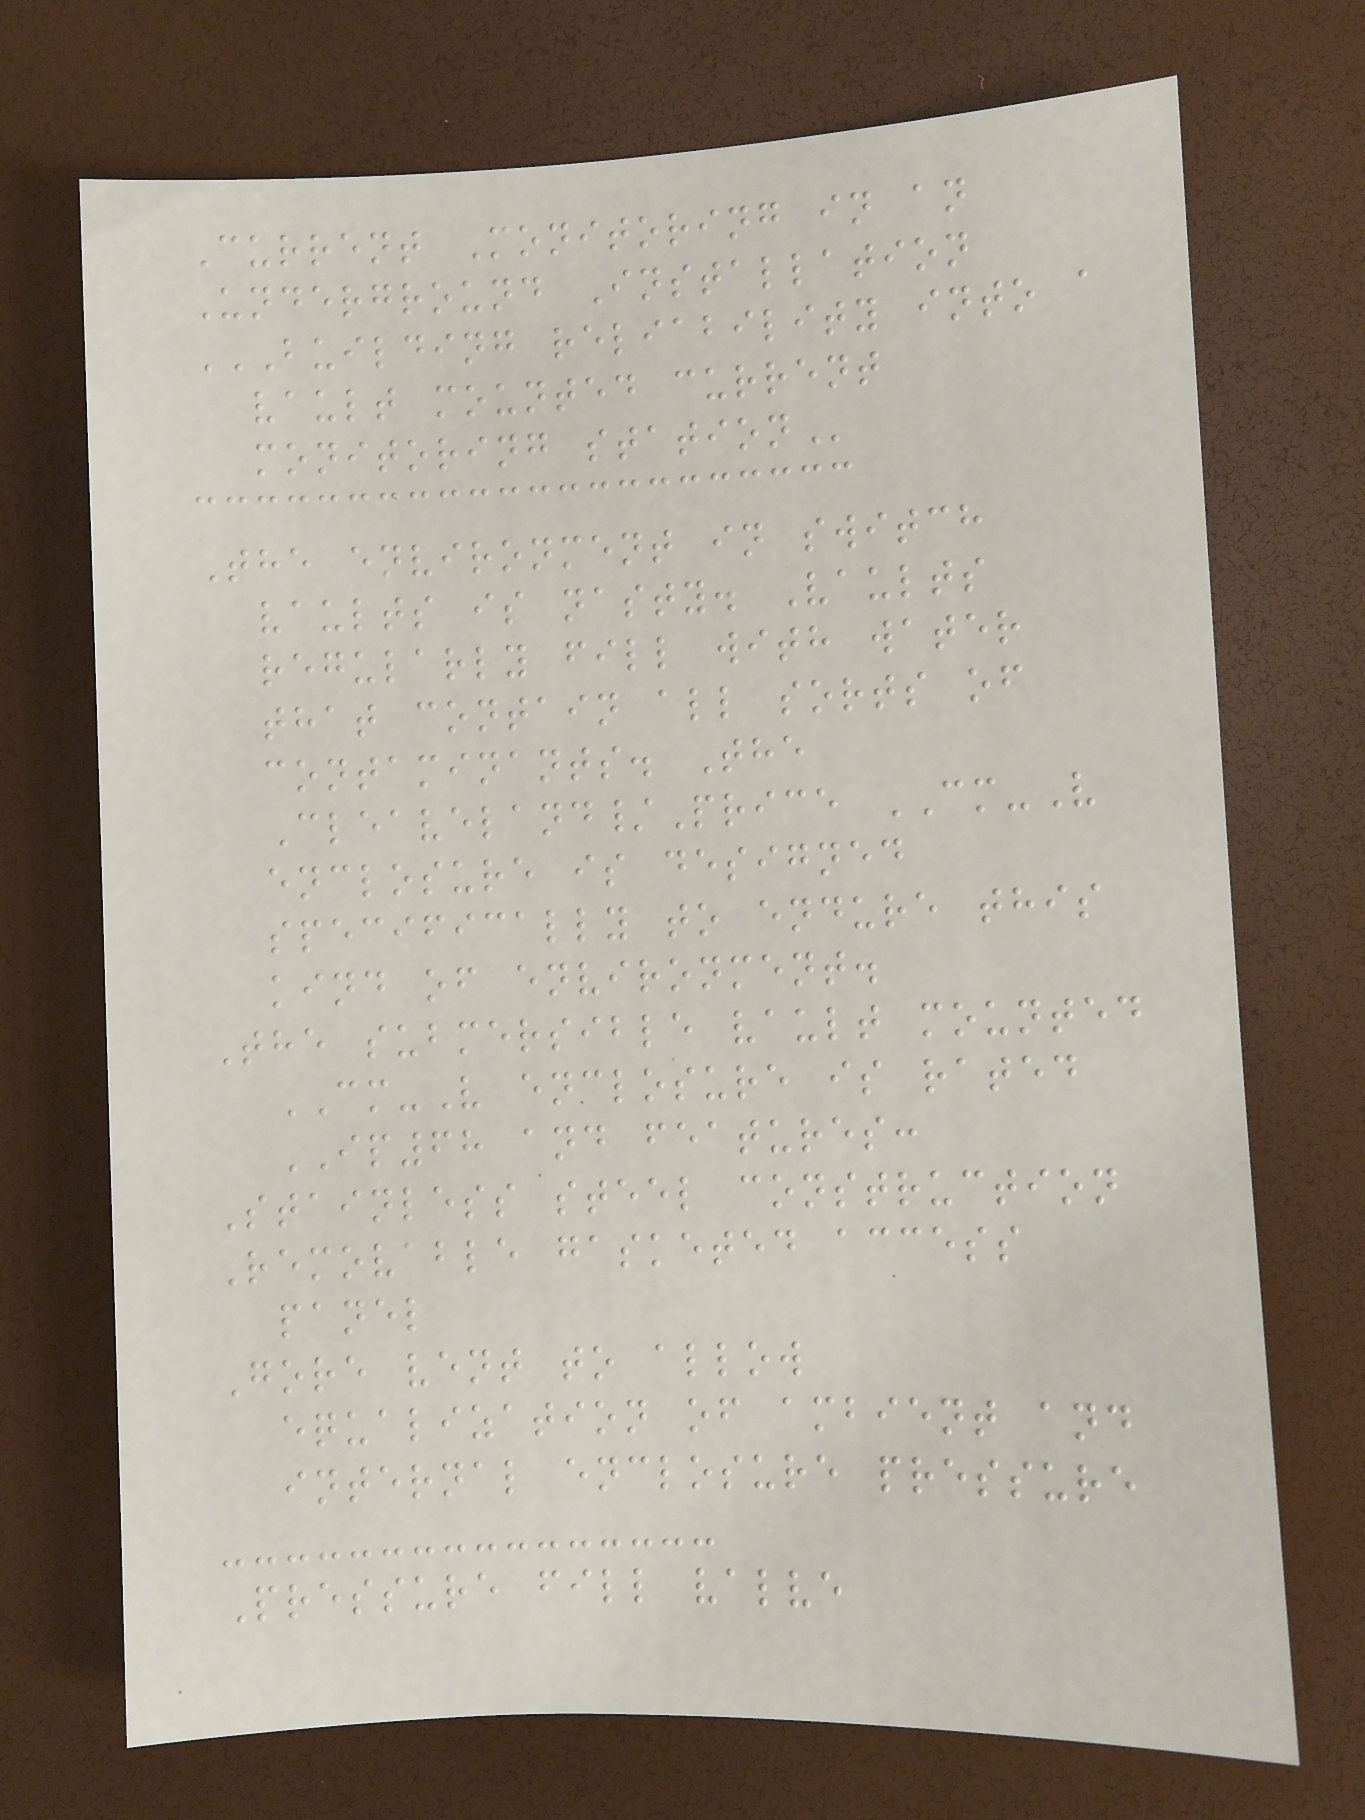Current Monitoring in an
Underground Installation
BUILDING RELIABILITY INTO A
VAULT MOUNTED CURRENT
MONITORING STATION
The environment in switch
vaults is nasty. Vaults
regularly fill with water
that contain all sorts of
contaminants. The
Cleaveland/Price CM-V
enclosure is designed
specifically to endure this
kind of environment.
The submersible vault mounted
CM-V enclosure is rated
IP68 and features:
Stainless steel construction
Removable gasketed access
panel
Gore vent to allow
equalization of ambient and
internal enclosure pressure
Pressure fill valve
